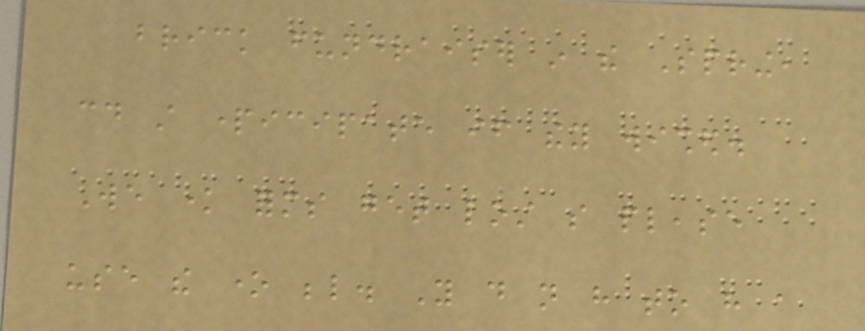brick fundraiser in the Spring,
could still participate if they wished.
We know forms get lost so please
use the one below. You do not have to have a
